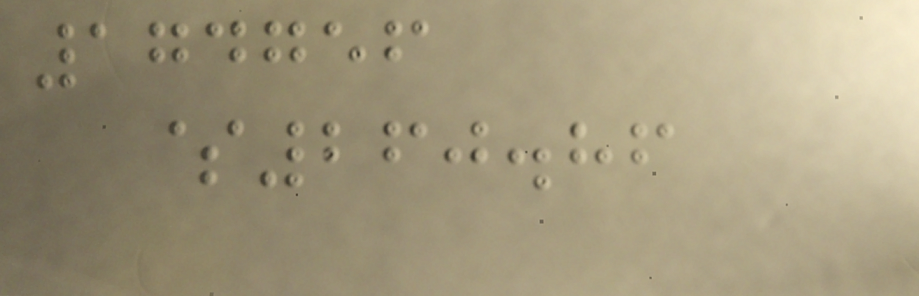174756
$260.86
